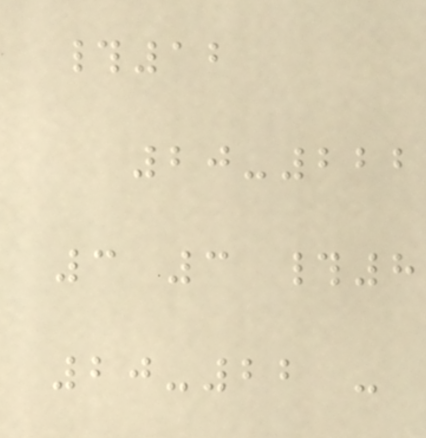#12
20-222
3 3 #8
20-22 -
